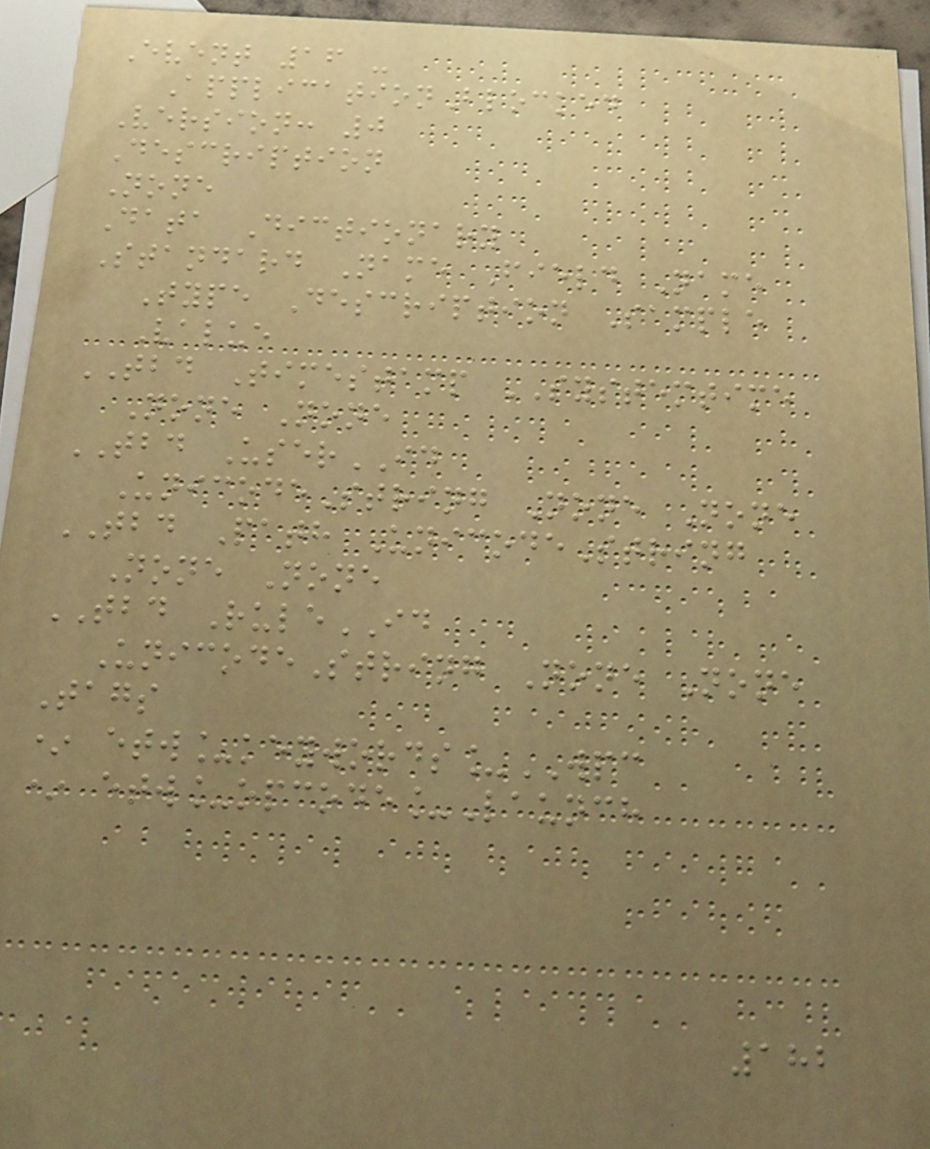Event 16 -
ApplicationBlocked
Version: 0
Description
None
Data Dictionary
Standard Name Field Name
Type Description Sample
Value
TBD Timestamp SYSTEMTIME
None None
TBD UserID
UnicodeString None None
TBD Path UnicodeString
None None
TBD RuleID
UnicodeString None None
Tags
* etw_keywords_WPC
* etw_opcode_Launch
182
